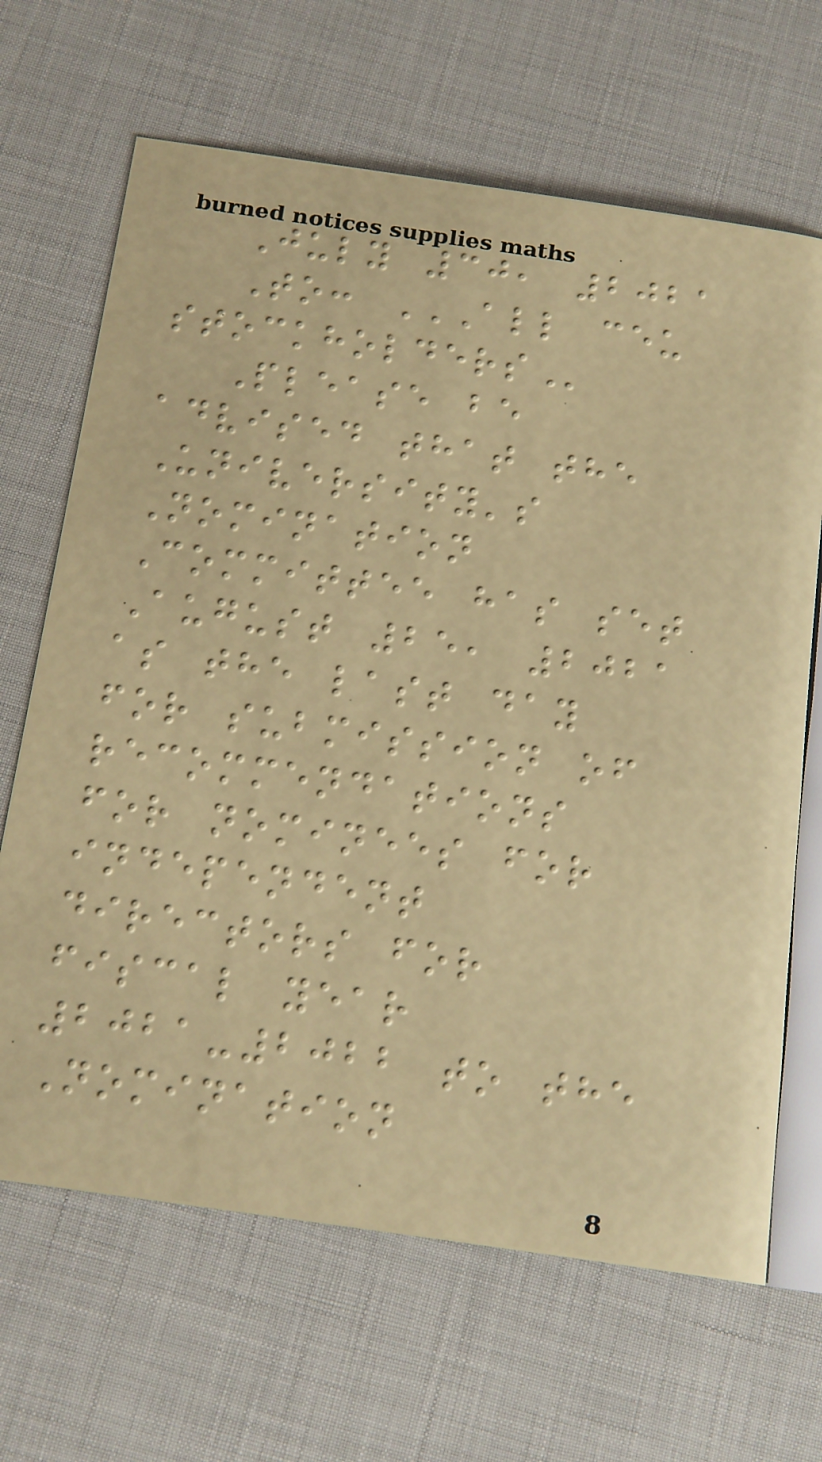July 30, 2021
To: ALL CEU
STOCKHOLDERS
Please be
advised that the
University's
Nomination
Committee has set
August 25, 2021
as the last day
for submission of
recommendations
for nominees for
independent
directors for
fiscal year
2021-2022 to the
Nomination
